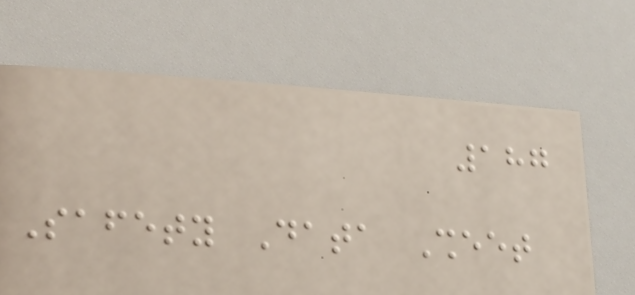187
Safety Data Sheet
